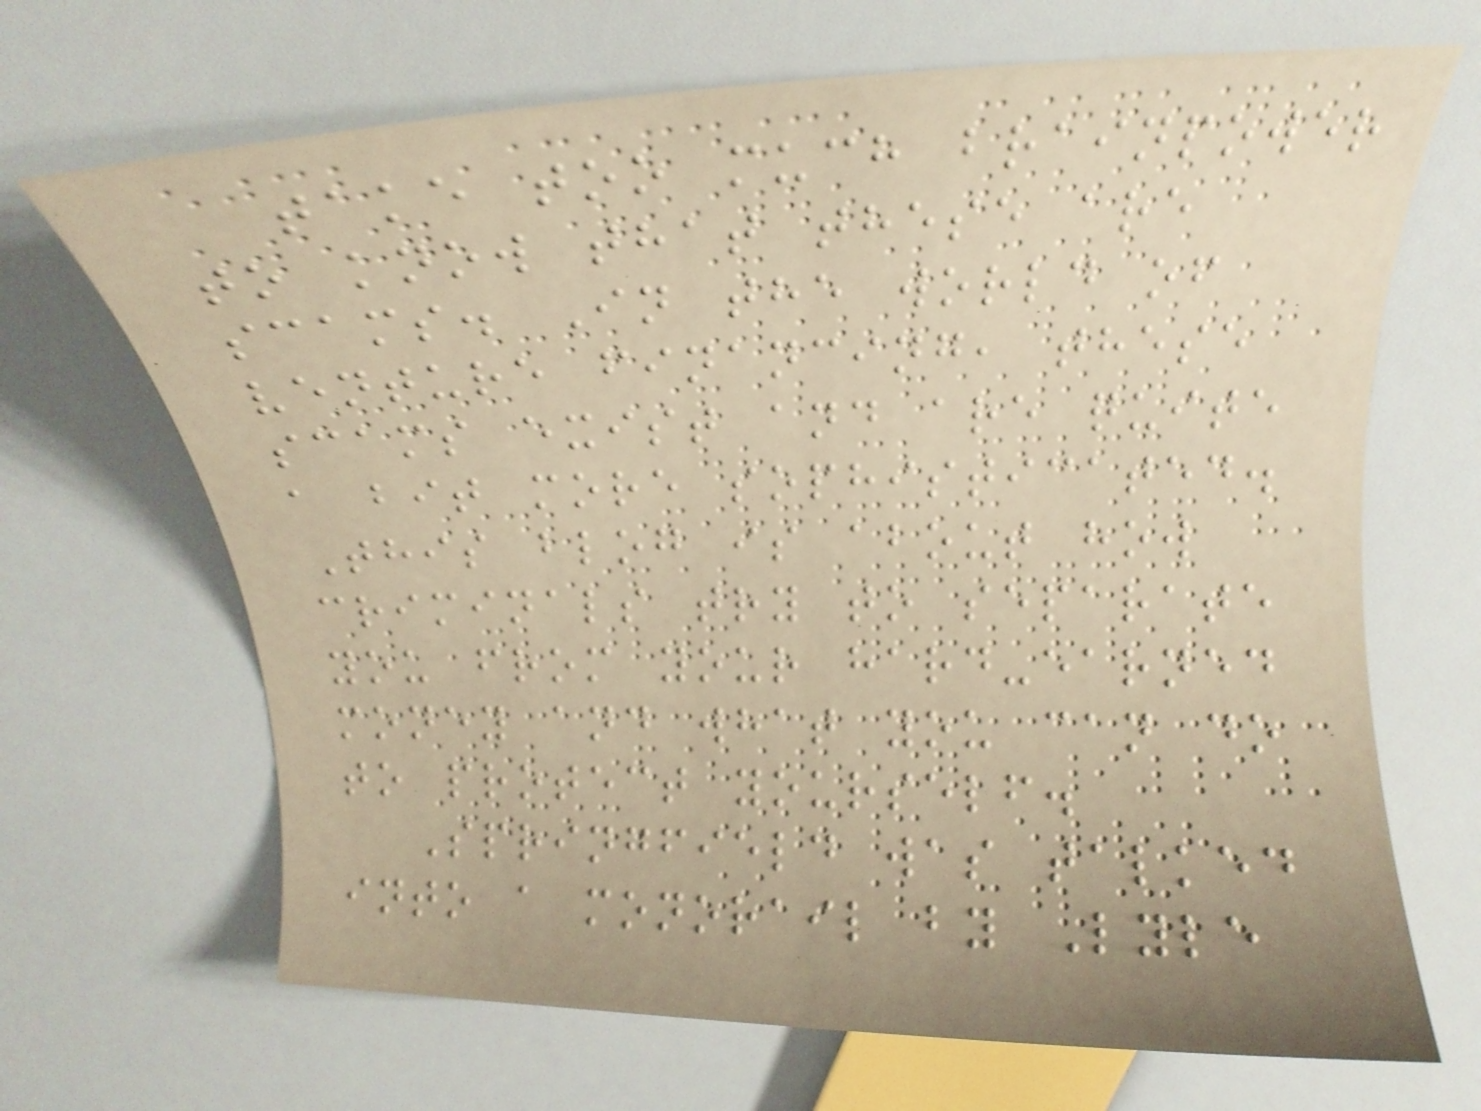take too much brainpower
to know that these are
scams. In the world of
venture financing, these
scams exist and are quite
a bit more sophisticated.
This blog is about how
criminals try to separate
you from your hard-earned
money and what you can do
to protect yourself.
Springfield was talked
into a monorail by Lyle
